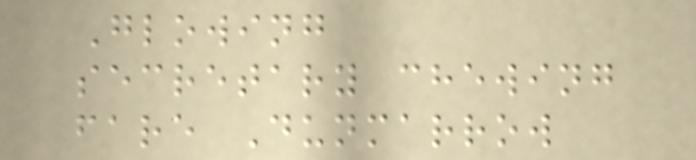Glowing
secretary chewing
fare Dunmarrow
